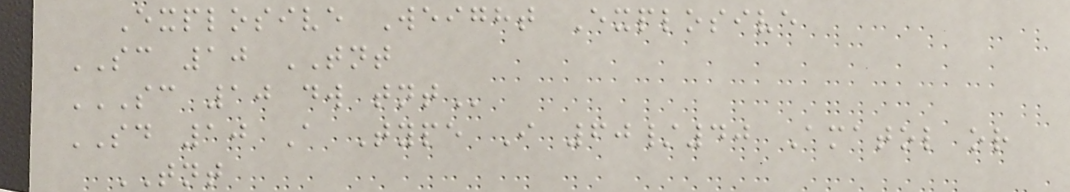Explosive Weight Explosive
SC 10 TNT
SC 10 DW TNT
SD 10 A Type I 60/40 Amatol or
TNT
